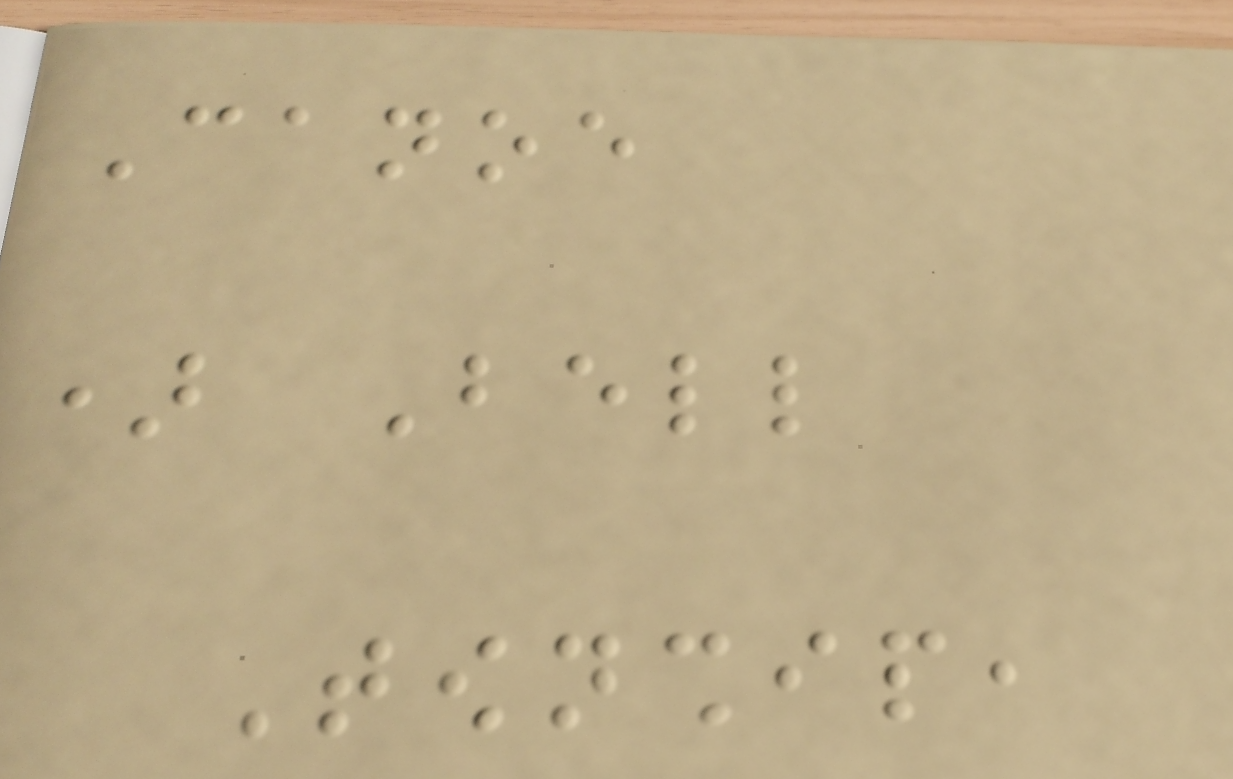Canoe
) Bell
Township,
